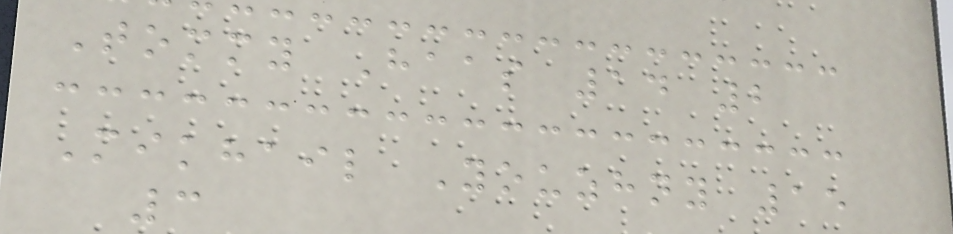Tommy Haas 14 2
Mikhail Youzhny 15
3
